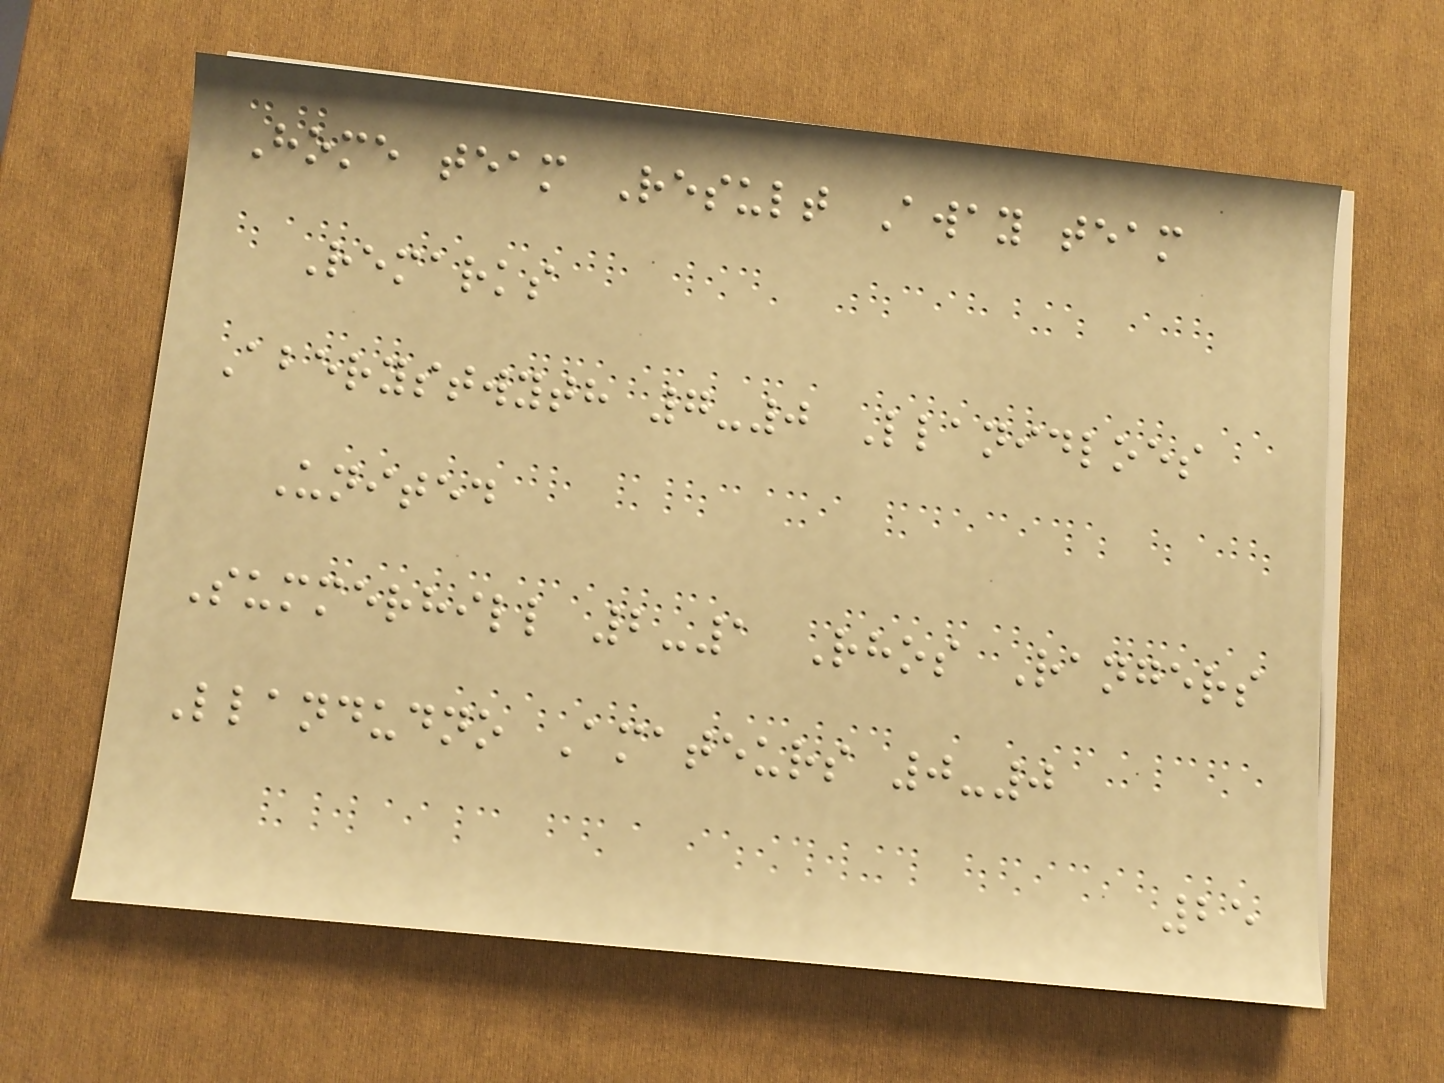Home team Result Away team
Remarks
Aberystwyth 7-0 Llanidloes
United
Summerhill 2-1 Rhos Rangers
Llandudno Amateurs 0-0
25
